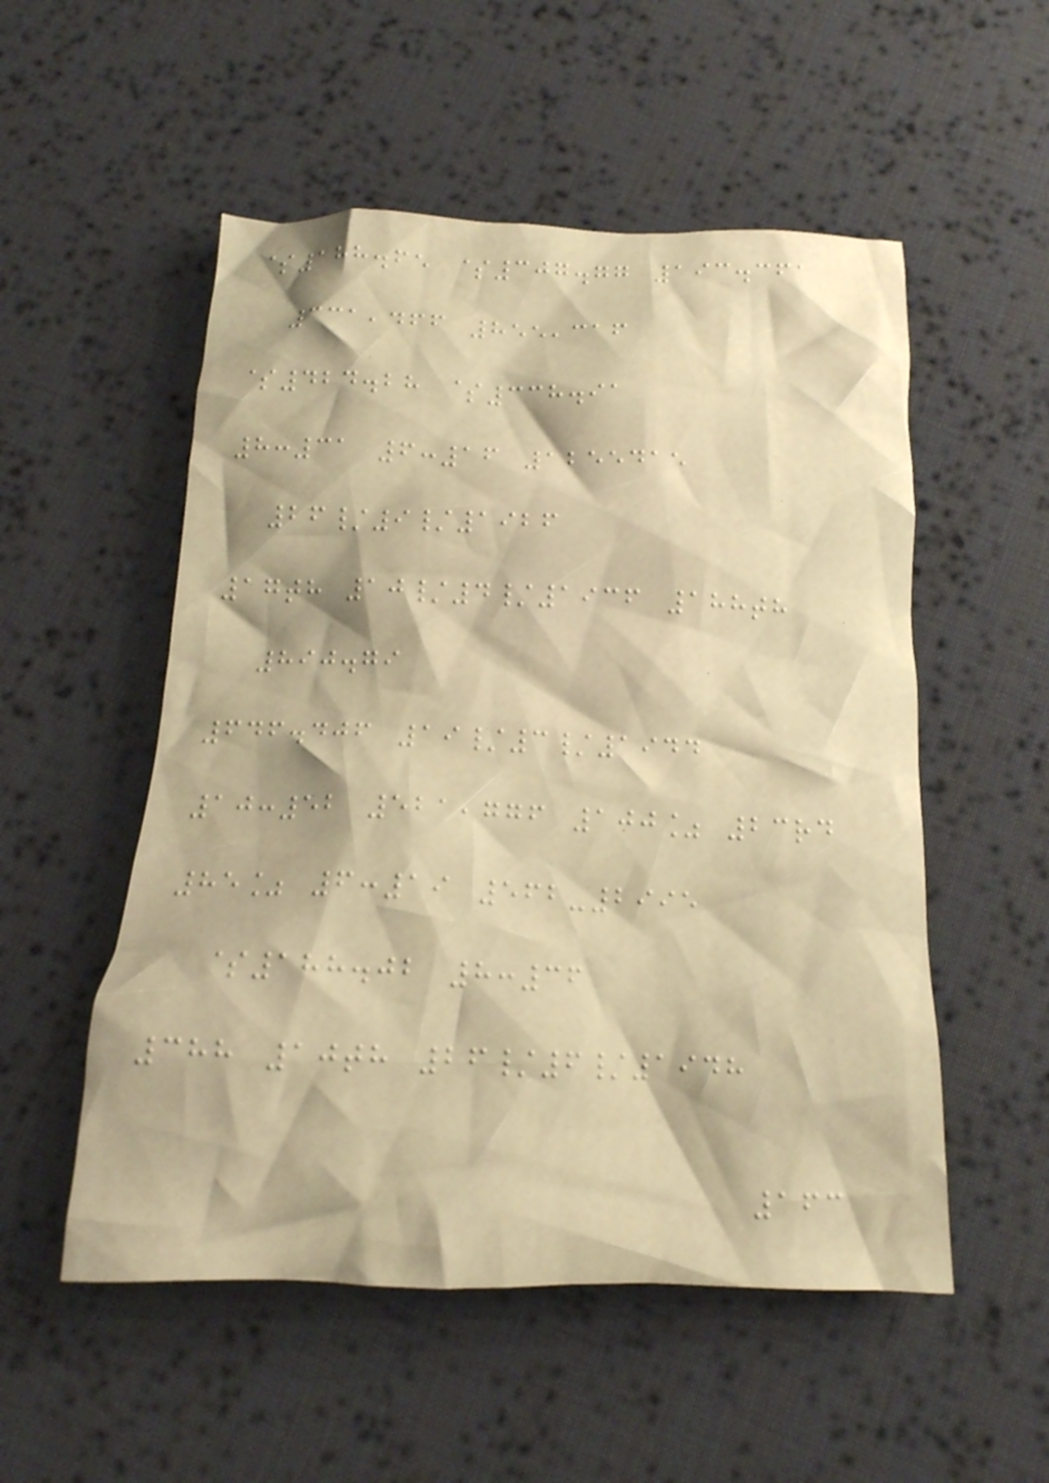$188.65 $307.77 193.361
331,466 855,316
$424.28 $338.91
8:31 6:16 1255415
26/9/1926
17th 10/4/1936 188th
890.79
646.406 19/3/1944
10:52 521,776 100% 23rd
85% 6:19 562-2995
$188.02 8:36
388 10th 26/6/1948
163
